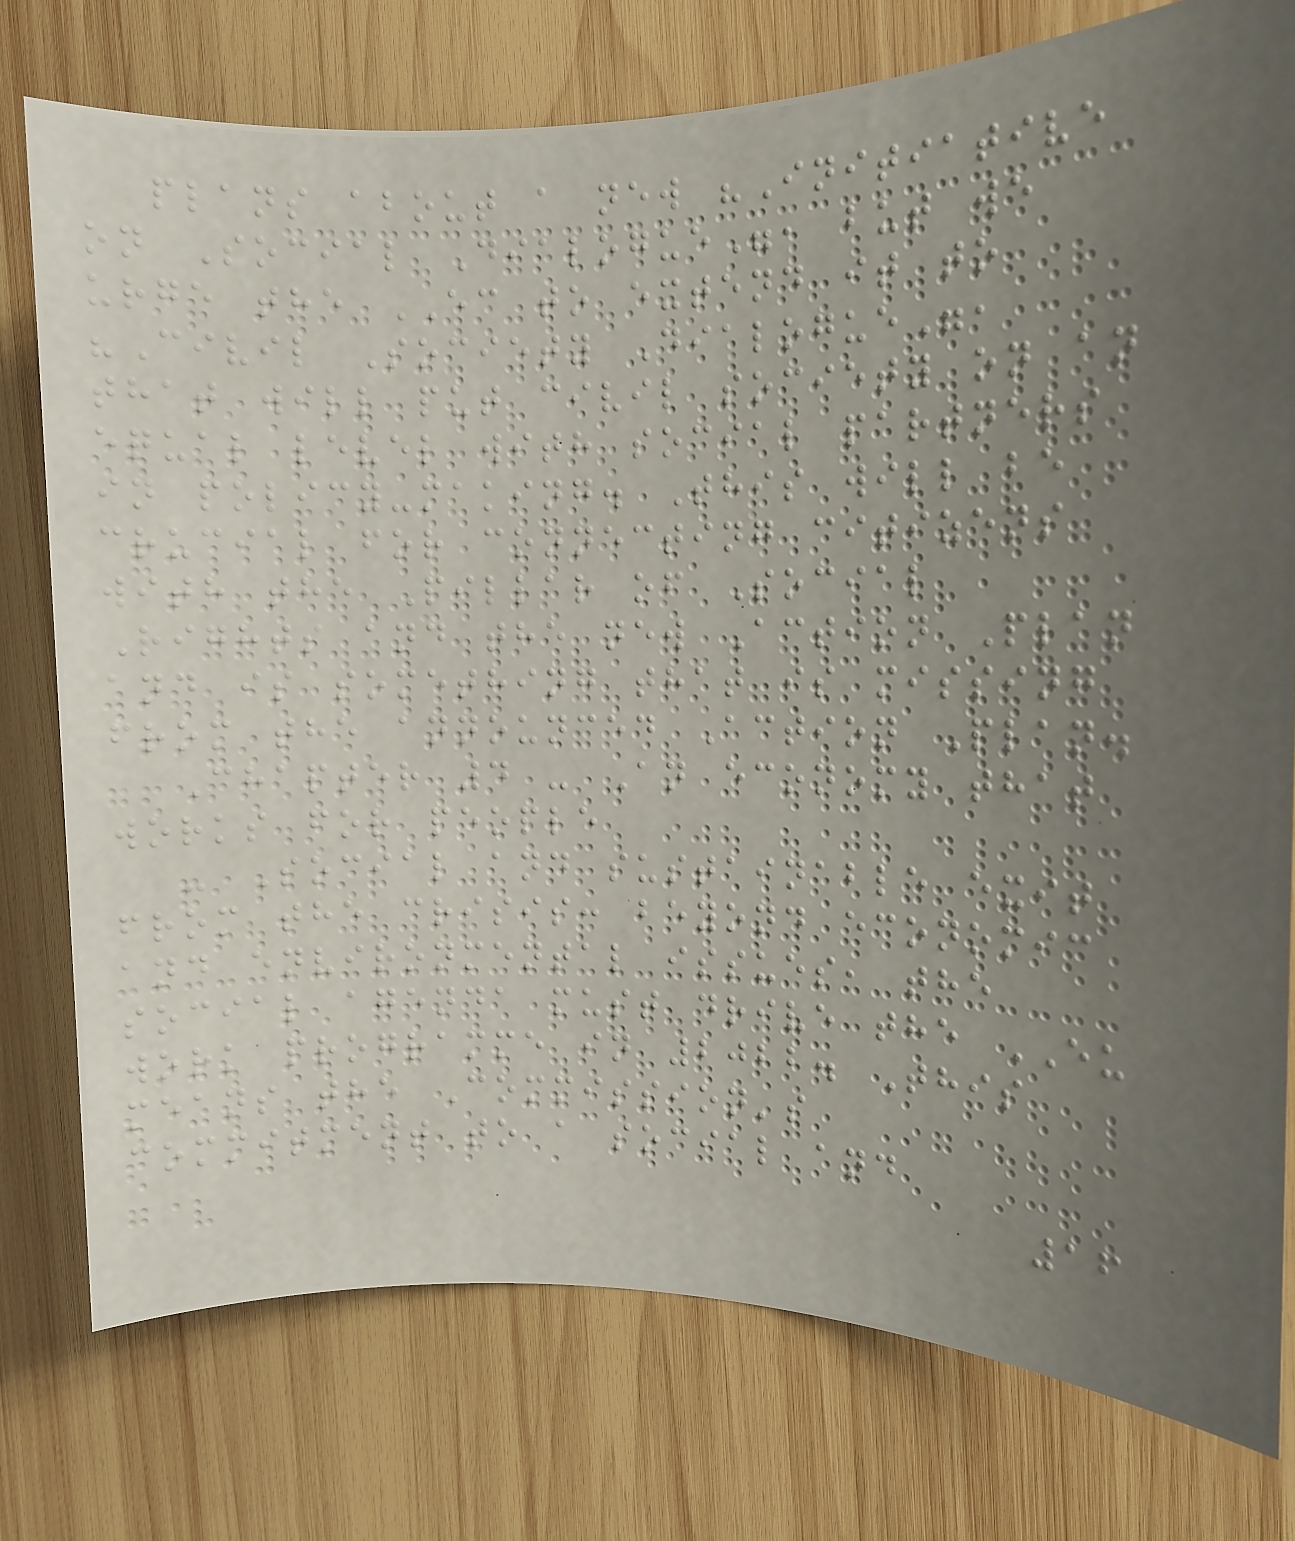plans about a new "Initiative
on Social Dialogue", but we
urge the EC to extend it to
"Civil Society Dialogue",
that will put civil society on an
equal level with social partners
in policy-making. This will be
crucial for connecting citizens
with the Pillar of Social
Rights and the new Action Plan
and is something that is missing
from the announced Action Plan.
Chapter 4 - An economy that
works for people
- Social and sustainable exit
from the crisis: beyond economic
and environmental issues, the
social agenda must drive the EU
work programme in 2022. This
means the Commission's
commitment to a social and
16
